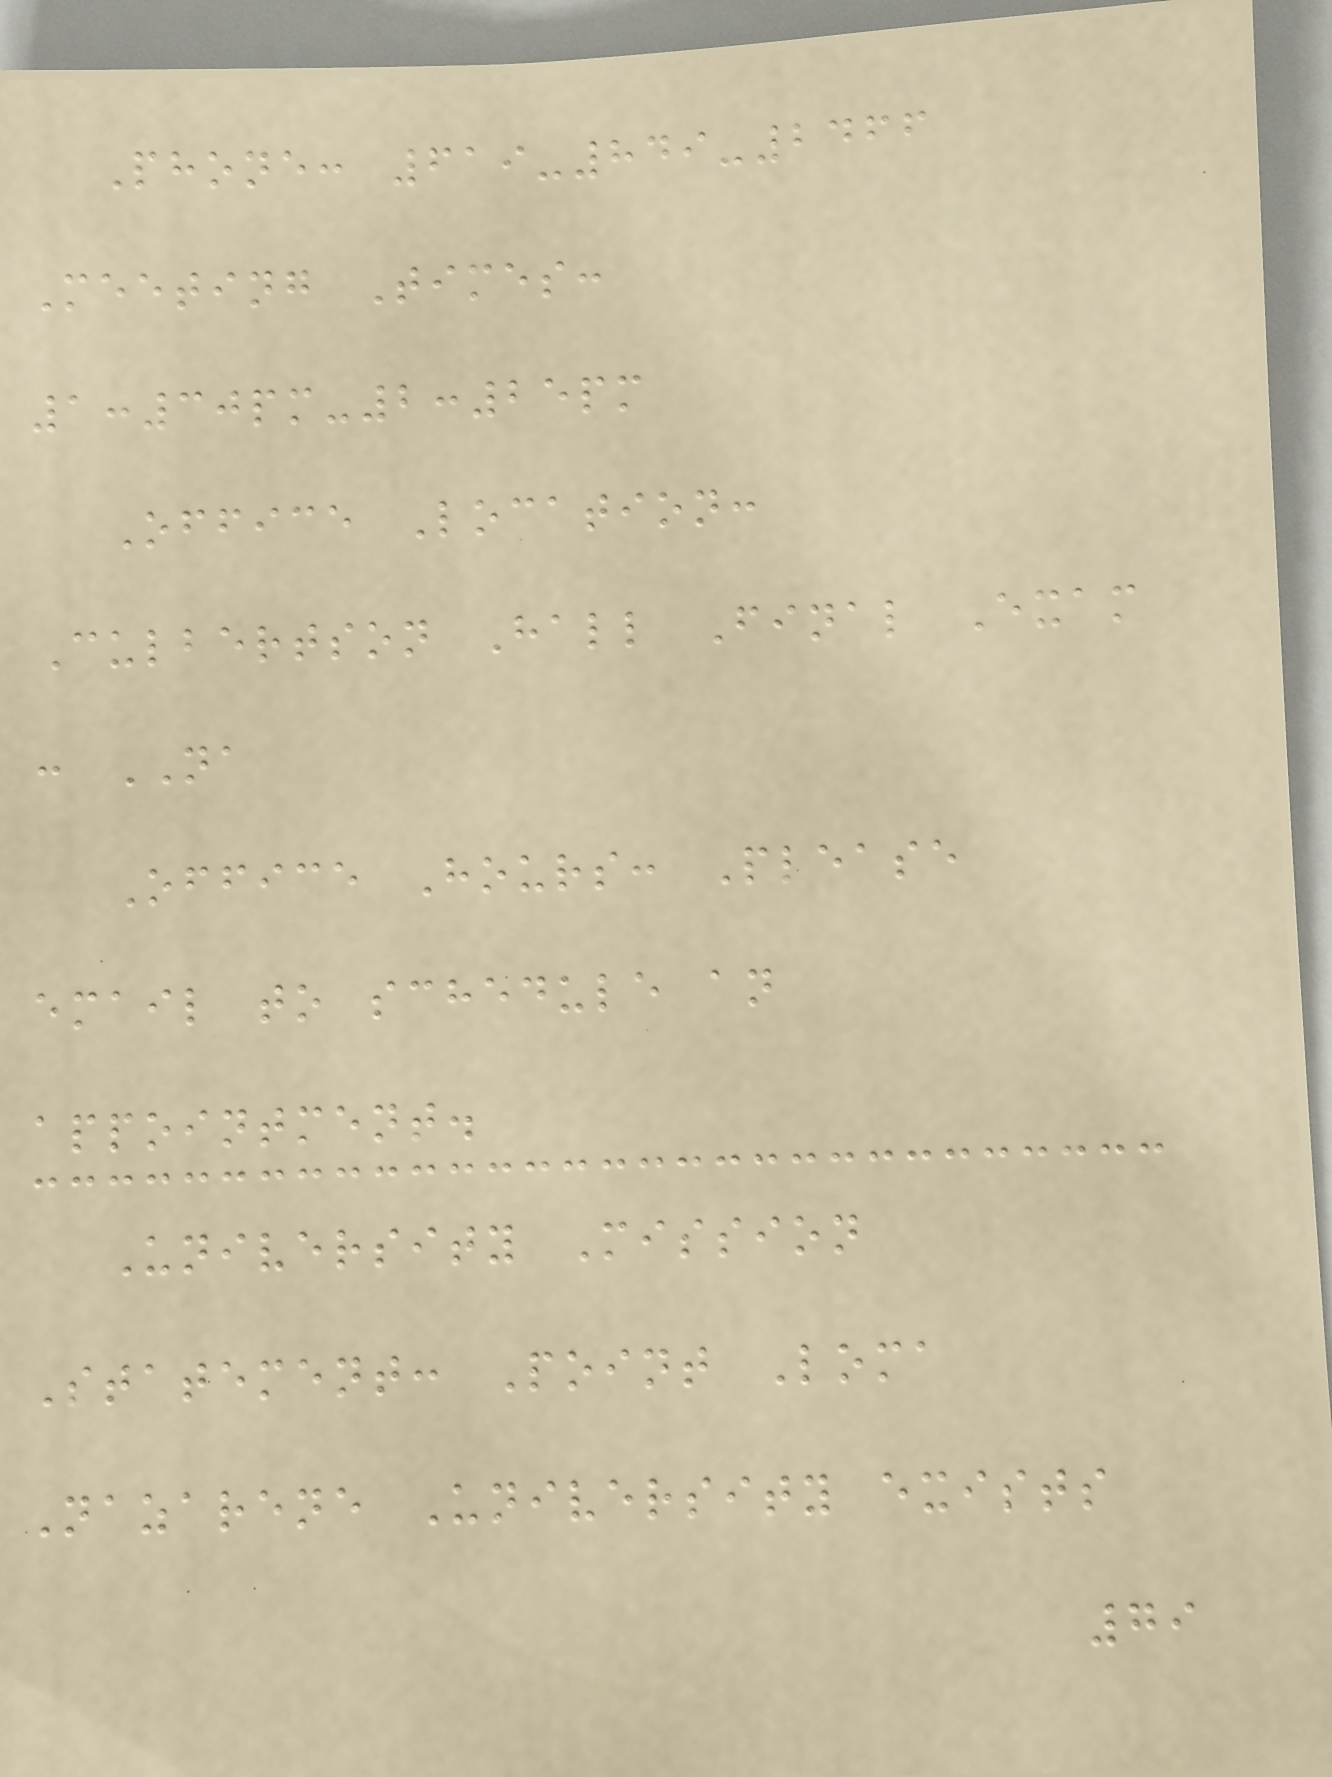Phone: 619-849-2466
Meeting Times:
1:30pm-2:25pm
Office Location:
Culbertson Hall Final Exam
: NA
Office Hours: Please
email to schedule an
appointment.
University Mission
Statement: Point Loma
Nazarene University exists
79
